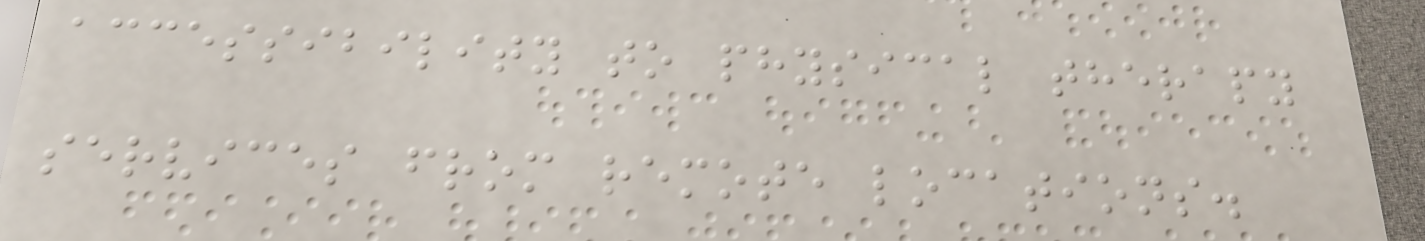accessibility to physical therapy
services from remote locations.
